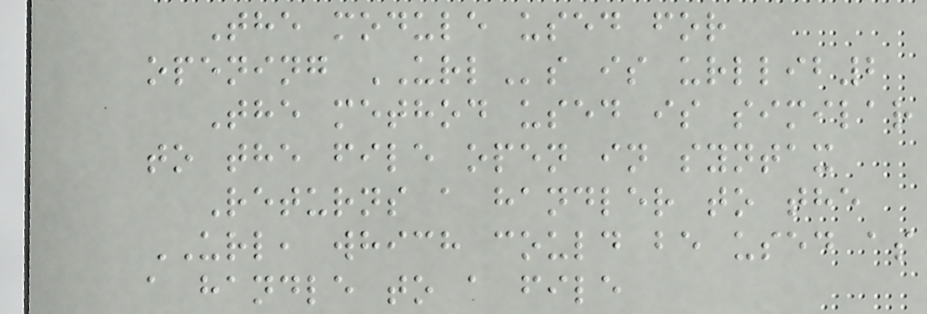The module used for
opening URLs is urllib2
The method used is similar
to the file open in syntax
Returns a handler to the
URL, which could be used as
a handle to a file
